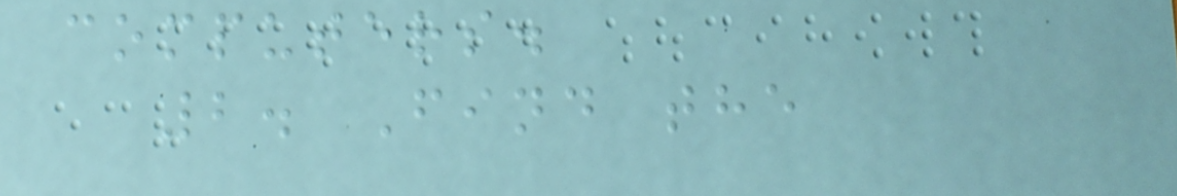computers.
2. Find the
